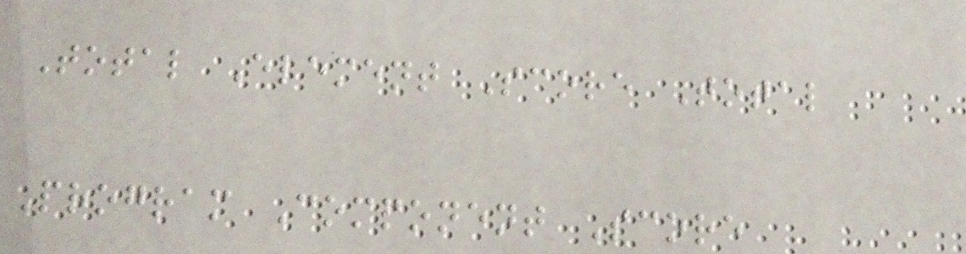Total Element Score Total
Program Component Score
